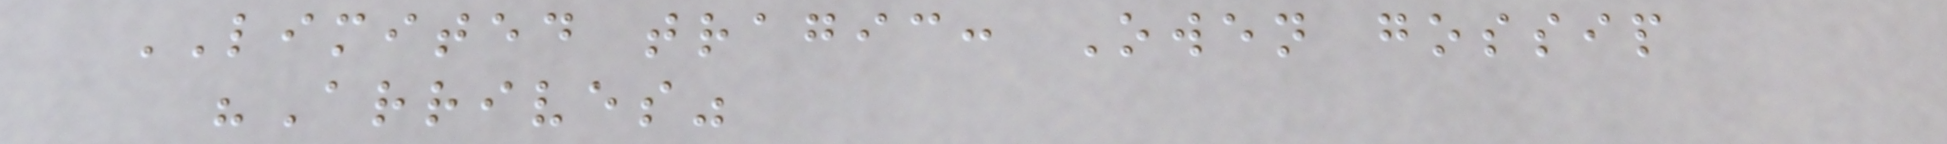LIMITED tragic: Owen gossip
"Arrives"
